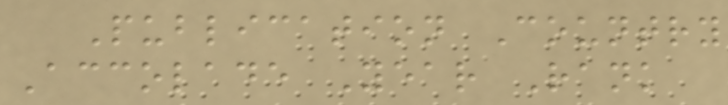Publication Country
Accolade Year Rank
